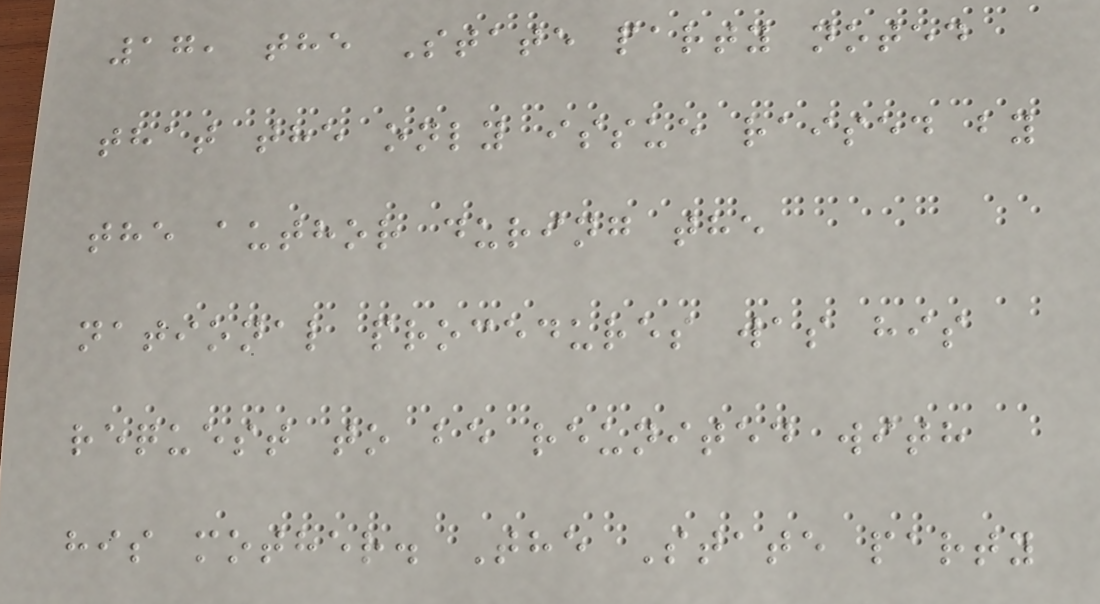17, the State party noted
that the only issue raised by
the author during the
national procedures was his
request to be reunited with
his mother. The State party
